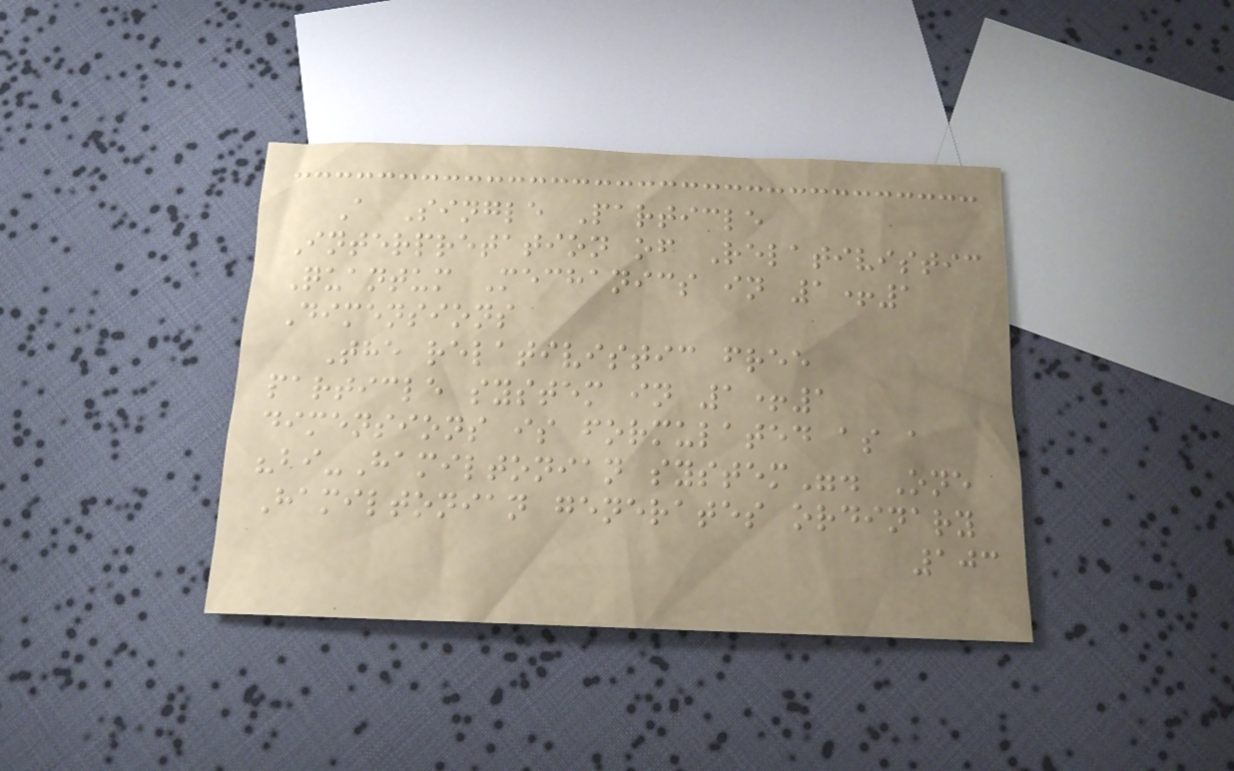A Single Particle
Interpretation of Relativistic
Quantum Mechanics in 1+1
Dimensions
The relativistic free
particle system in 1+1
dimensions is formulated as a
"bi-Hamiltonian system". One
Hamiltonian generates ordinary
103
